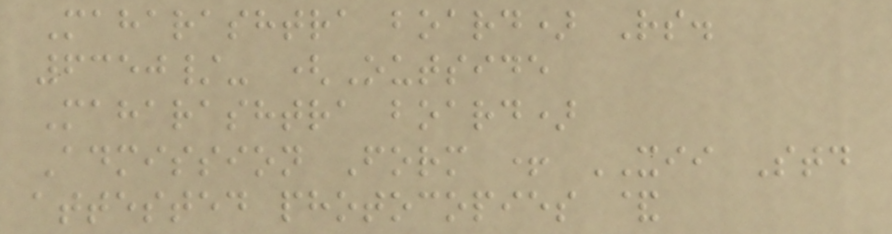Maharashtra board) Rs.
6350/- (Outside
Maharashtra board)
Admission Form + XII Std
attested photocopies &
